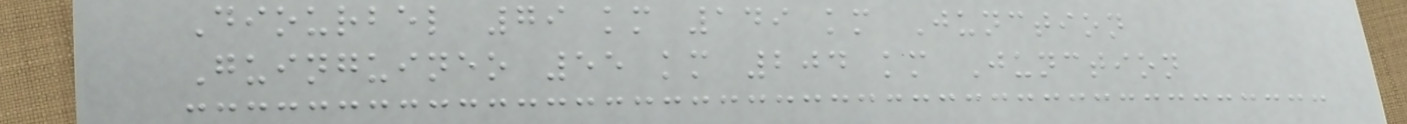Diourbel 79 km 149 km Junction
Guinguineo 55 km 204 km Junction
